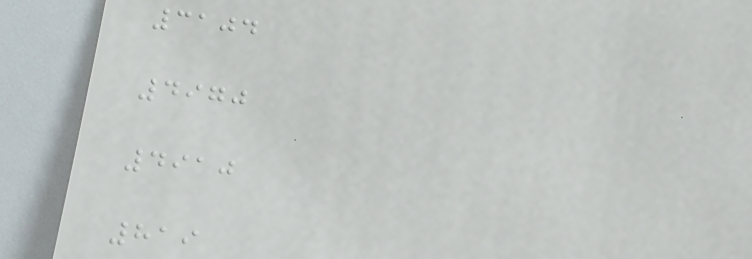3104
4970
4910
819
